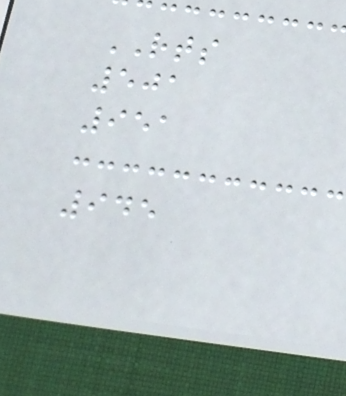RTS
501
951
945
